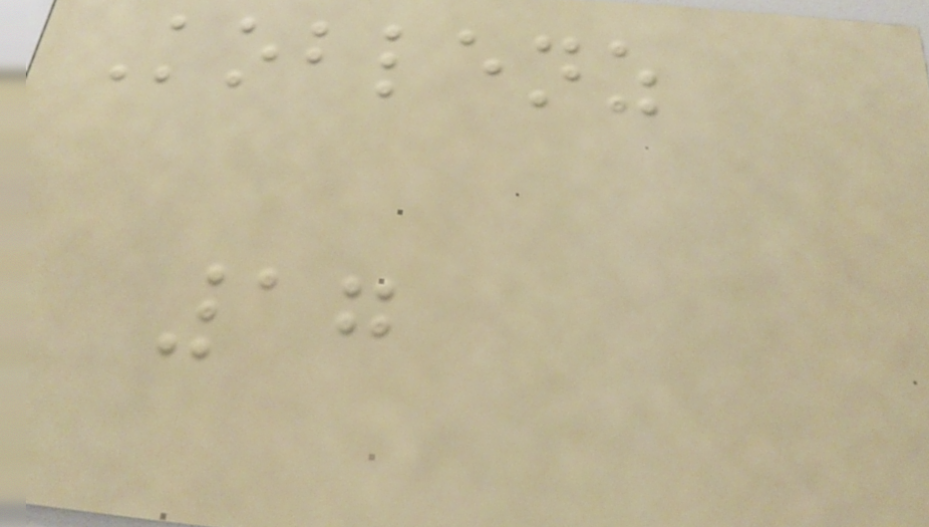Koblenz
17
